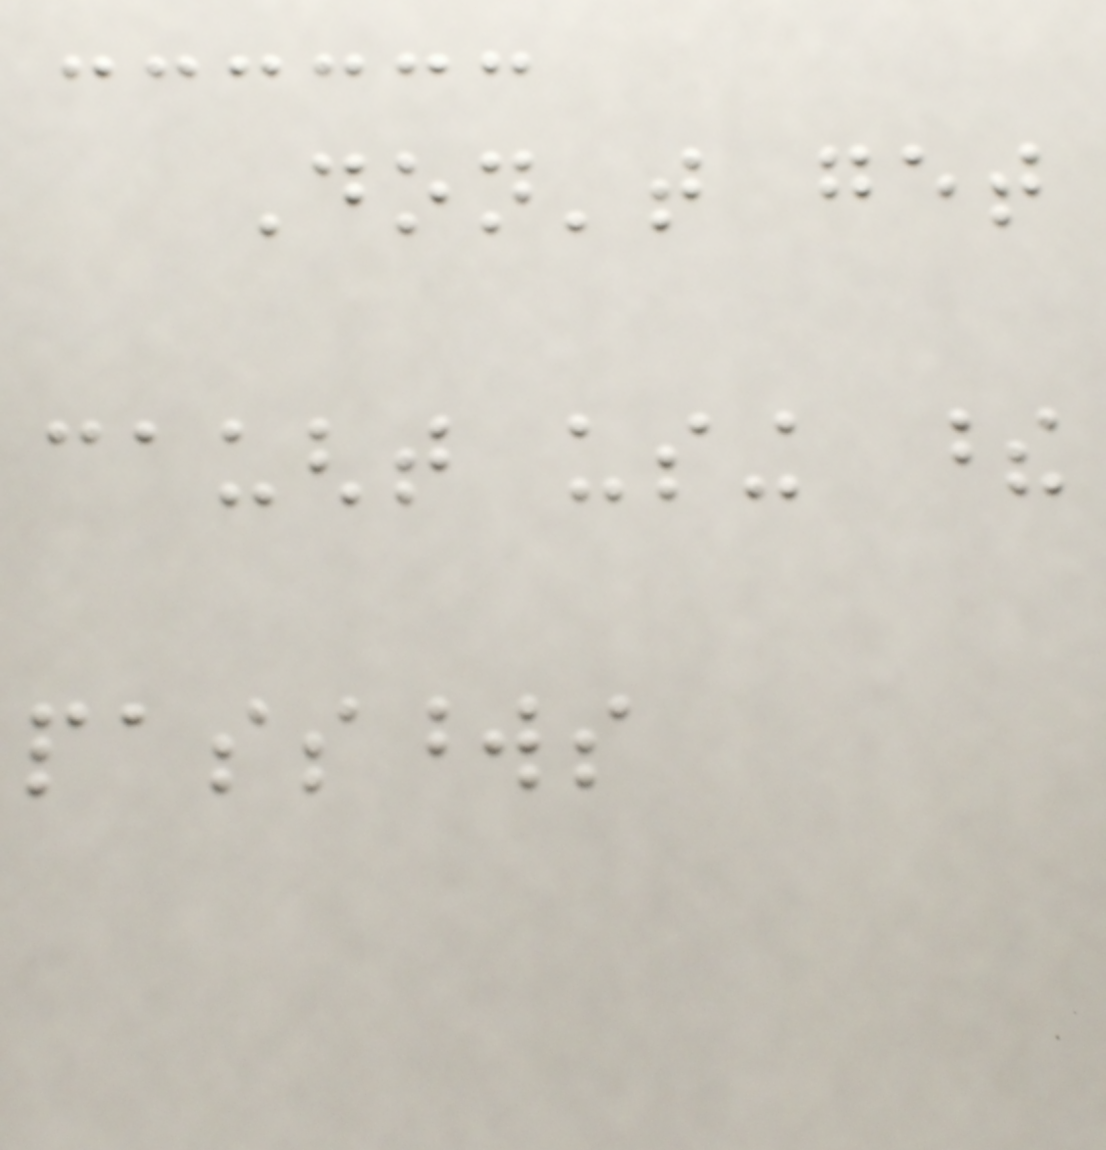Don't get
caught using these
passwords
